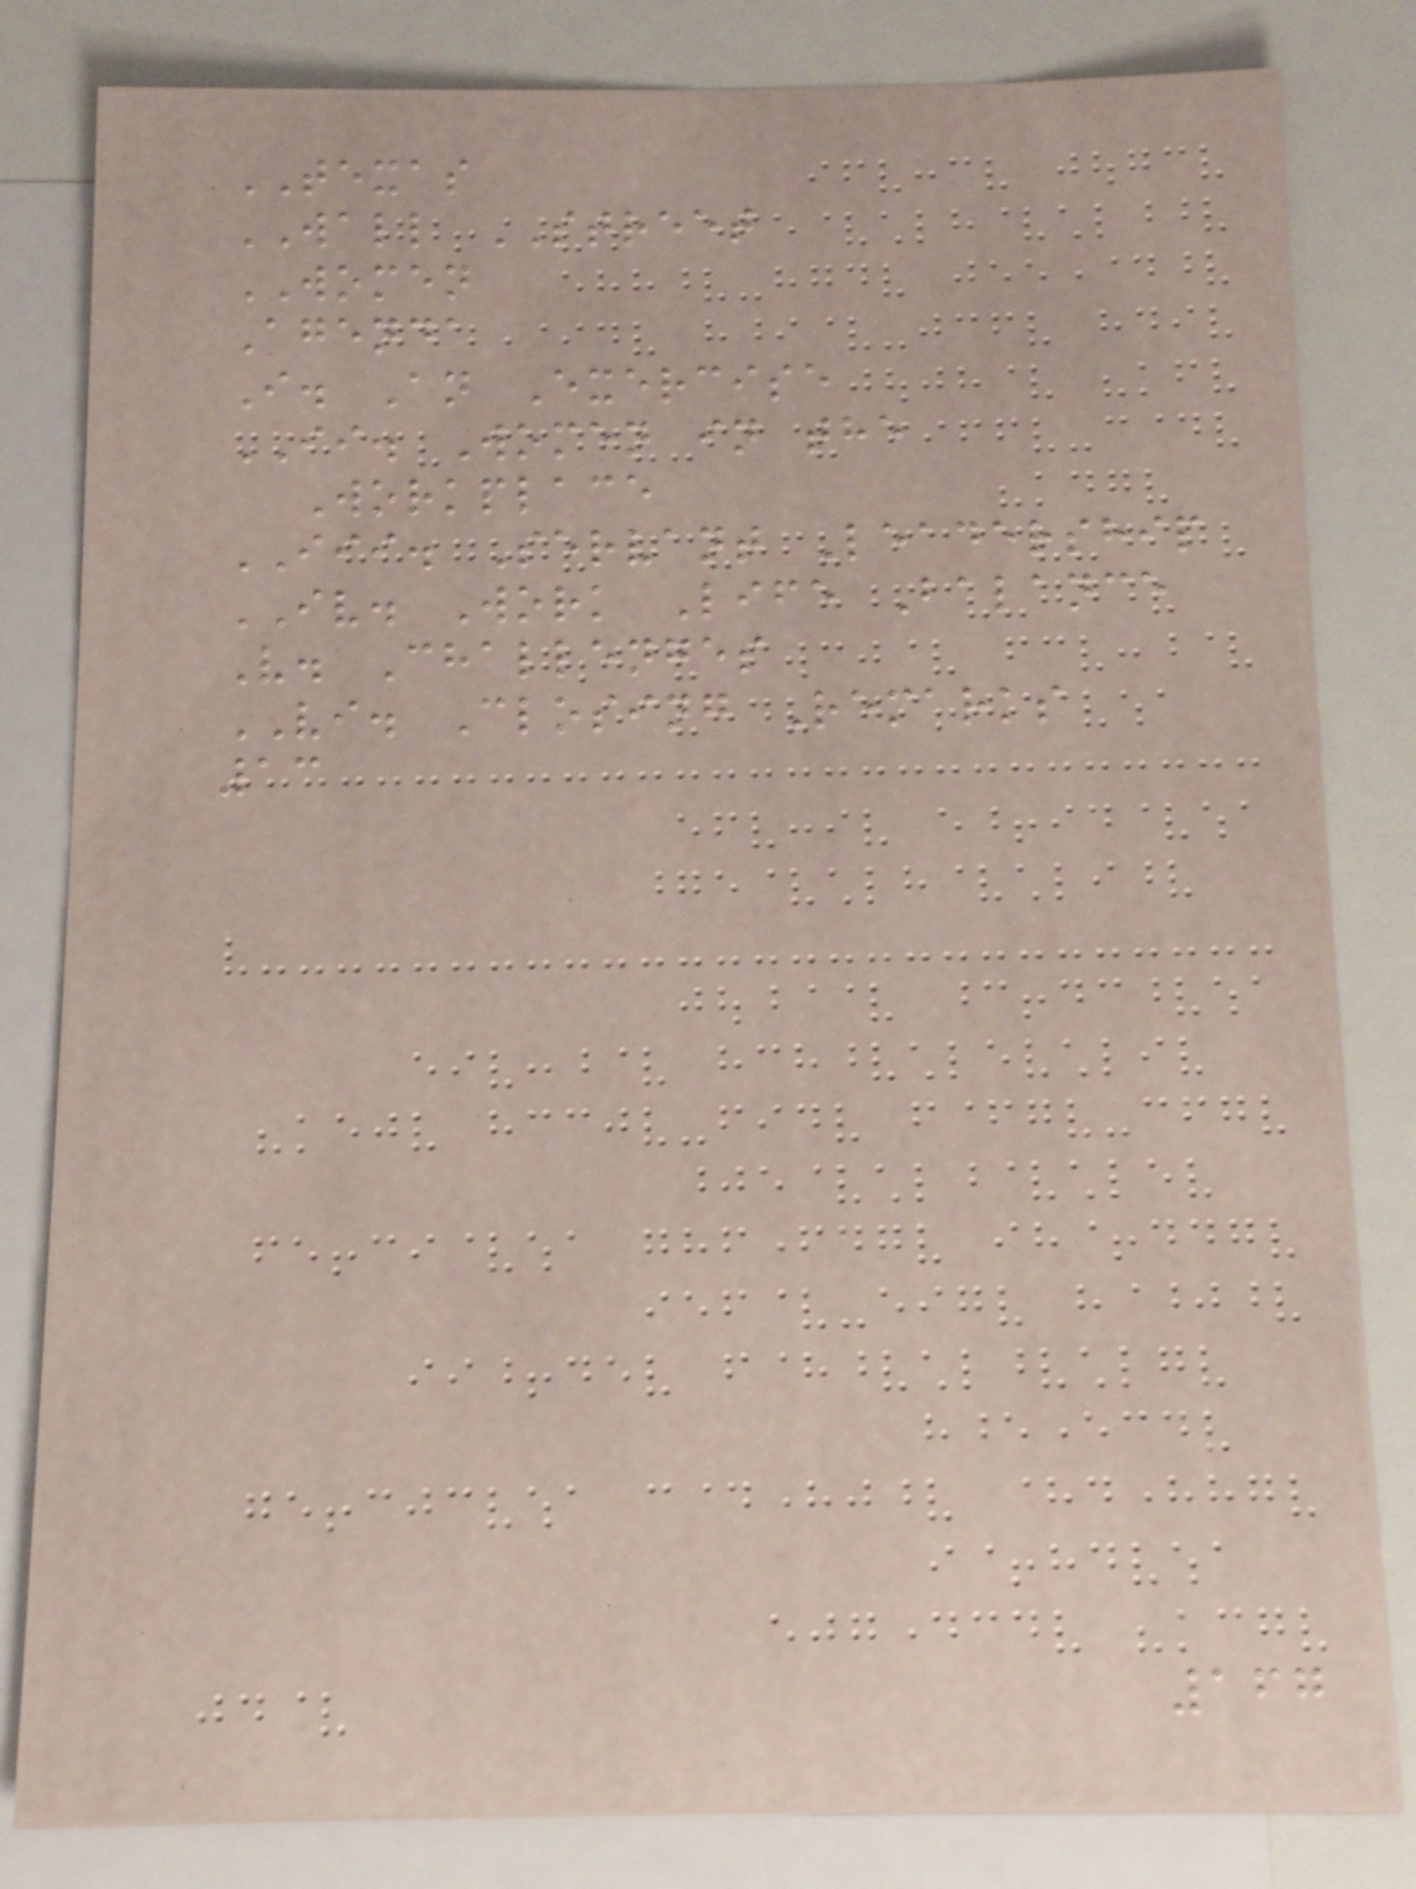TEXAS
WALL STREET
WOMEN
Agenda
I. An Exercise
II. Women in the
Workplace
III. Servant Leadership
IV. Work Life Balance
V. Challenges
VI. Closing Remarks
13
167
